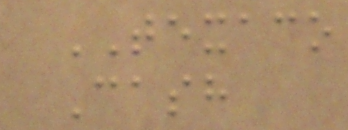TEXACO
Cash
